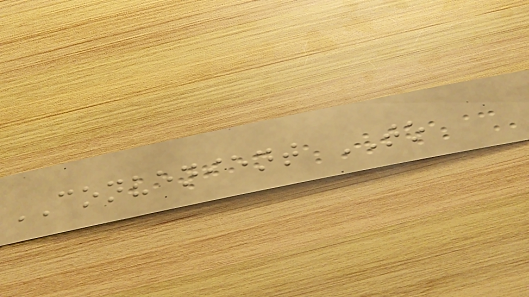CONVENIENT TO
